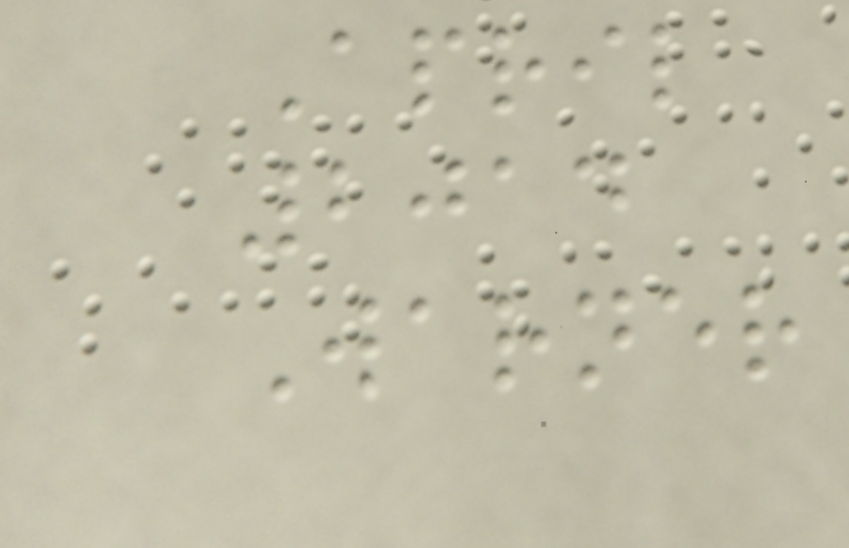April
2014
Warner
